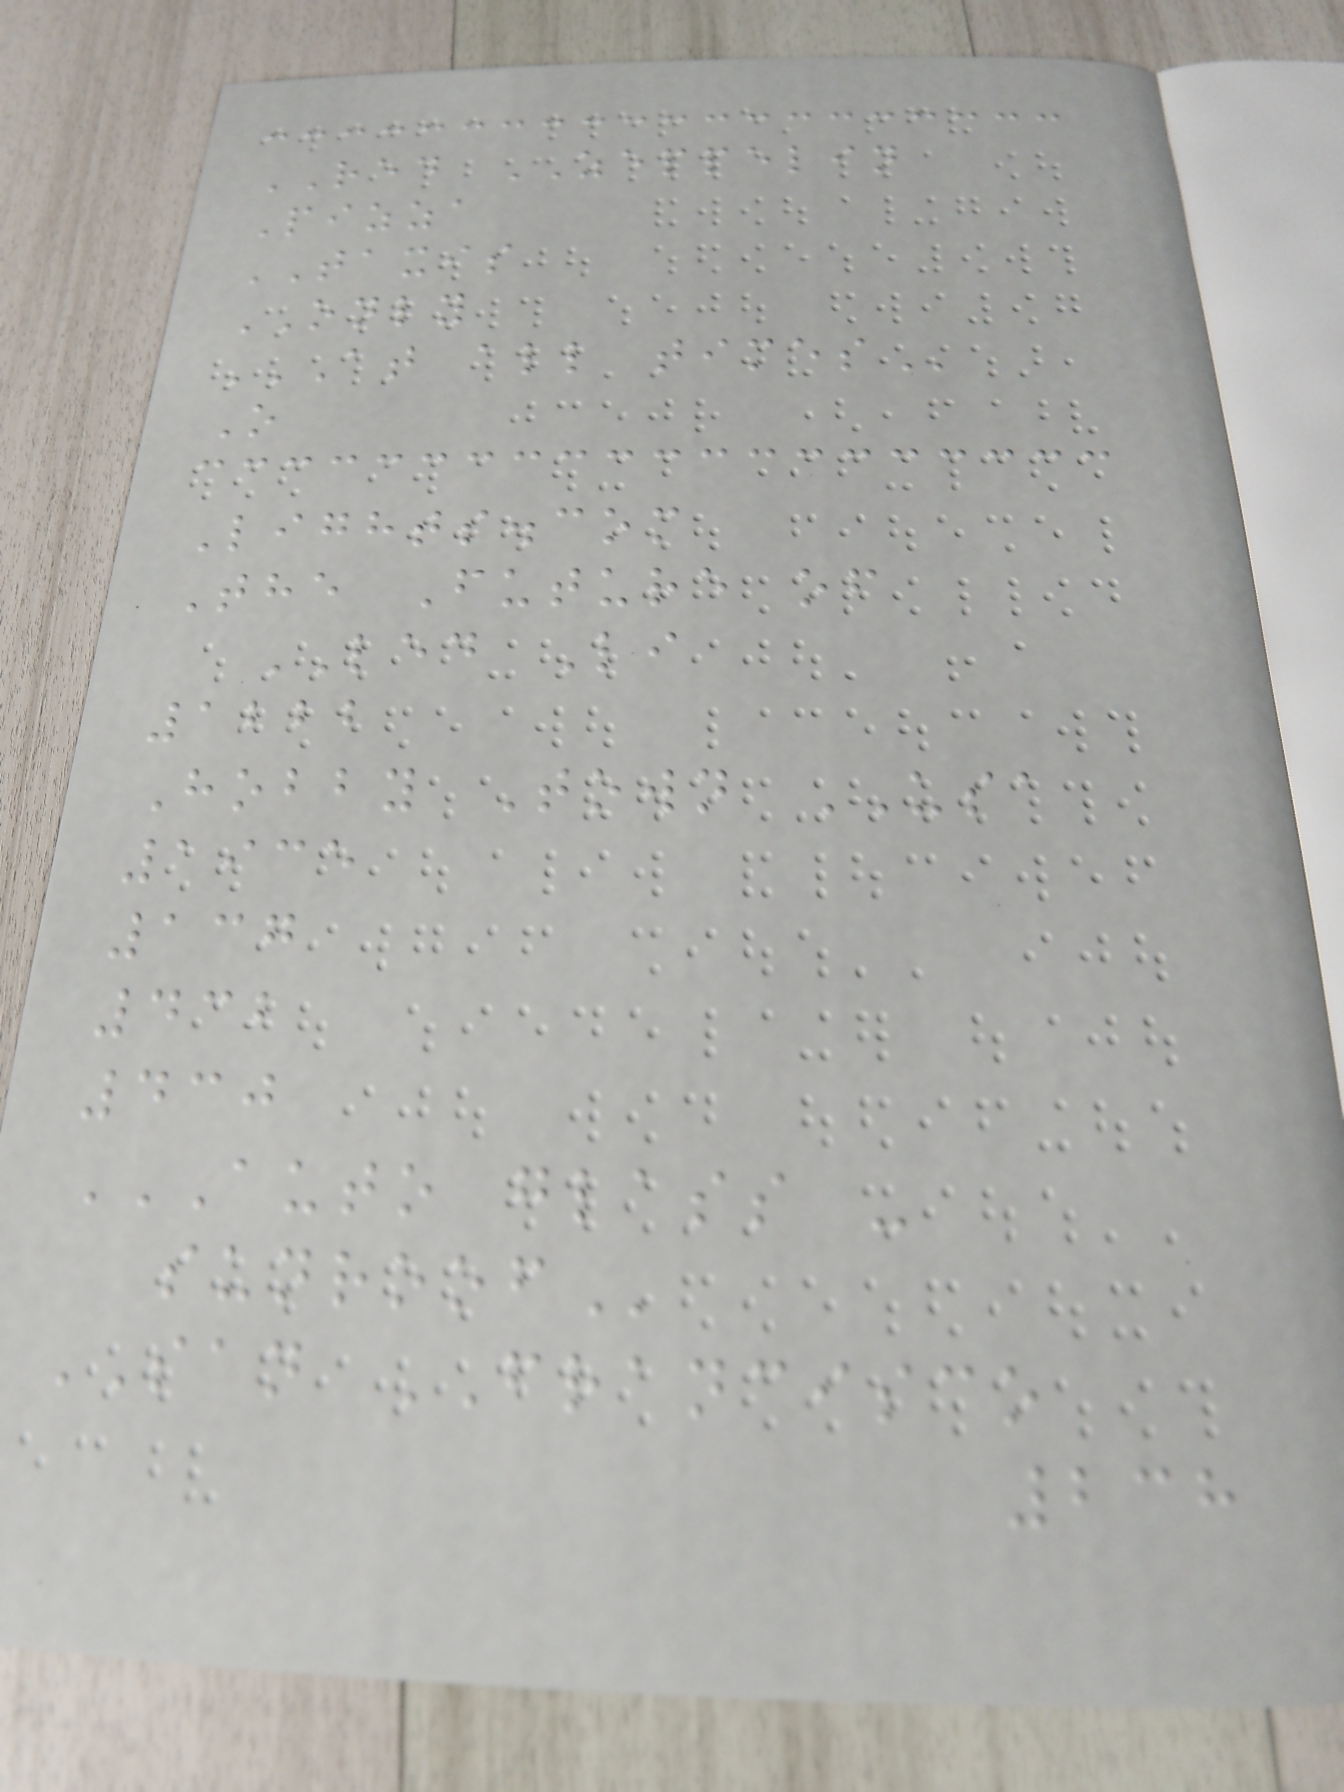RED ZEPPELIN
Pizza
TAXIS
ONLY
AT ALL TIMES
O
Lights.com
The Future of
LED Li
1222
Hobby Town USA
1935
137
432
430
AUTO GLASS -
SUNROOF
SAN FRANCISCO
238
